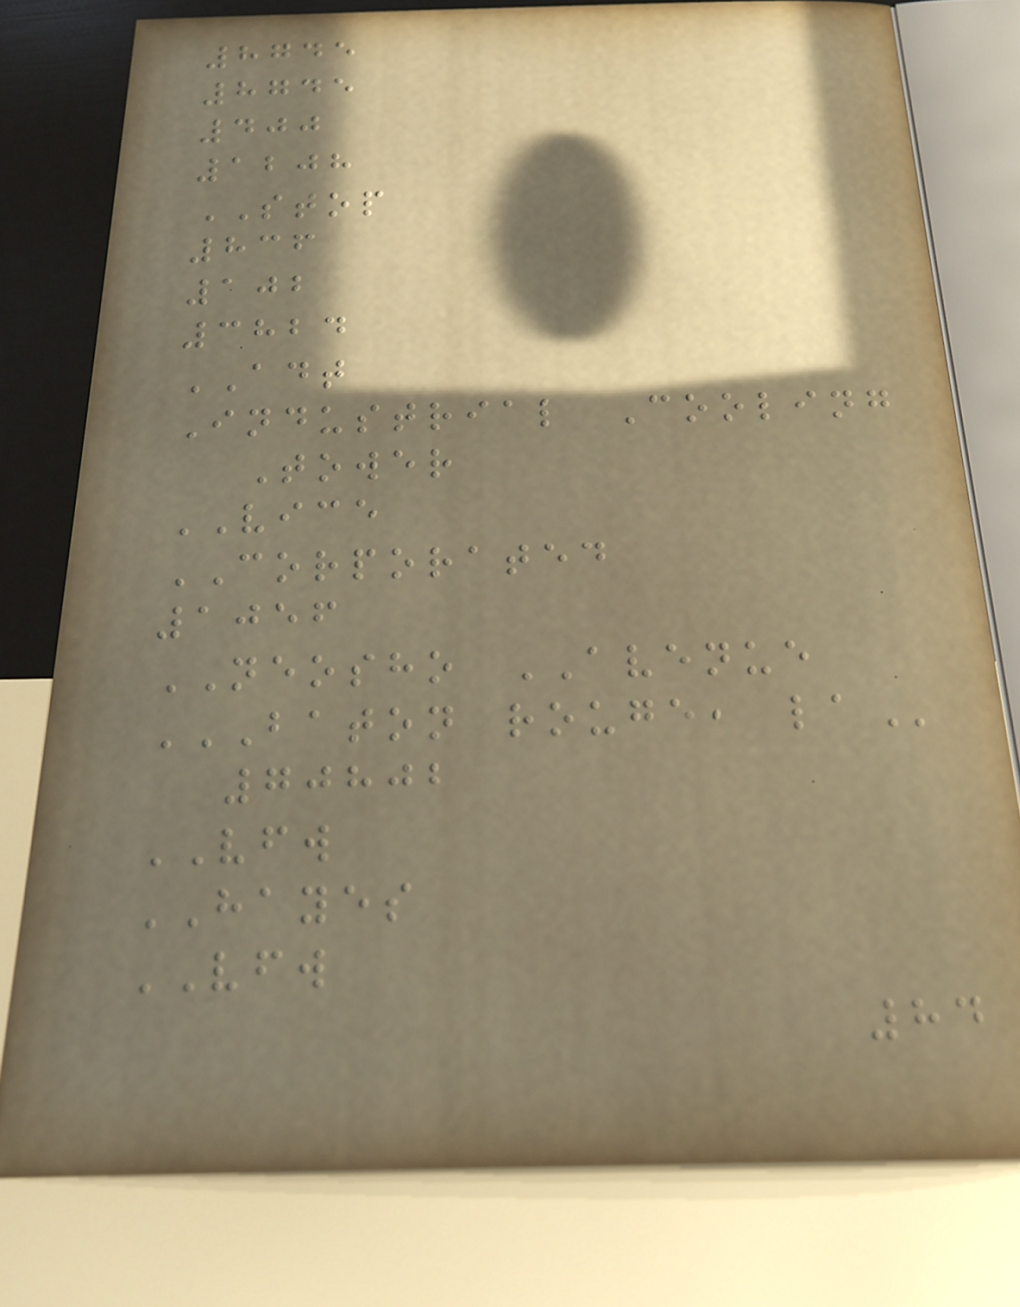8745
8745
400
1208
STOP
836
102
3824
ADT
Industrial Cooling
Tower
VICE
CORPORATED
1056
NEOSHO AVENUE
BATON ROUGE, LA
70802
VFW
HAYES
VFW
84
